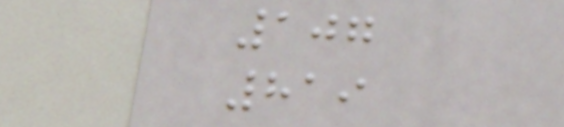107
819
